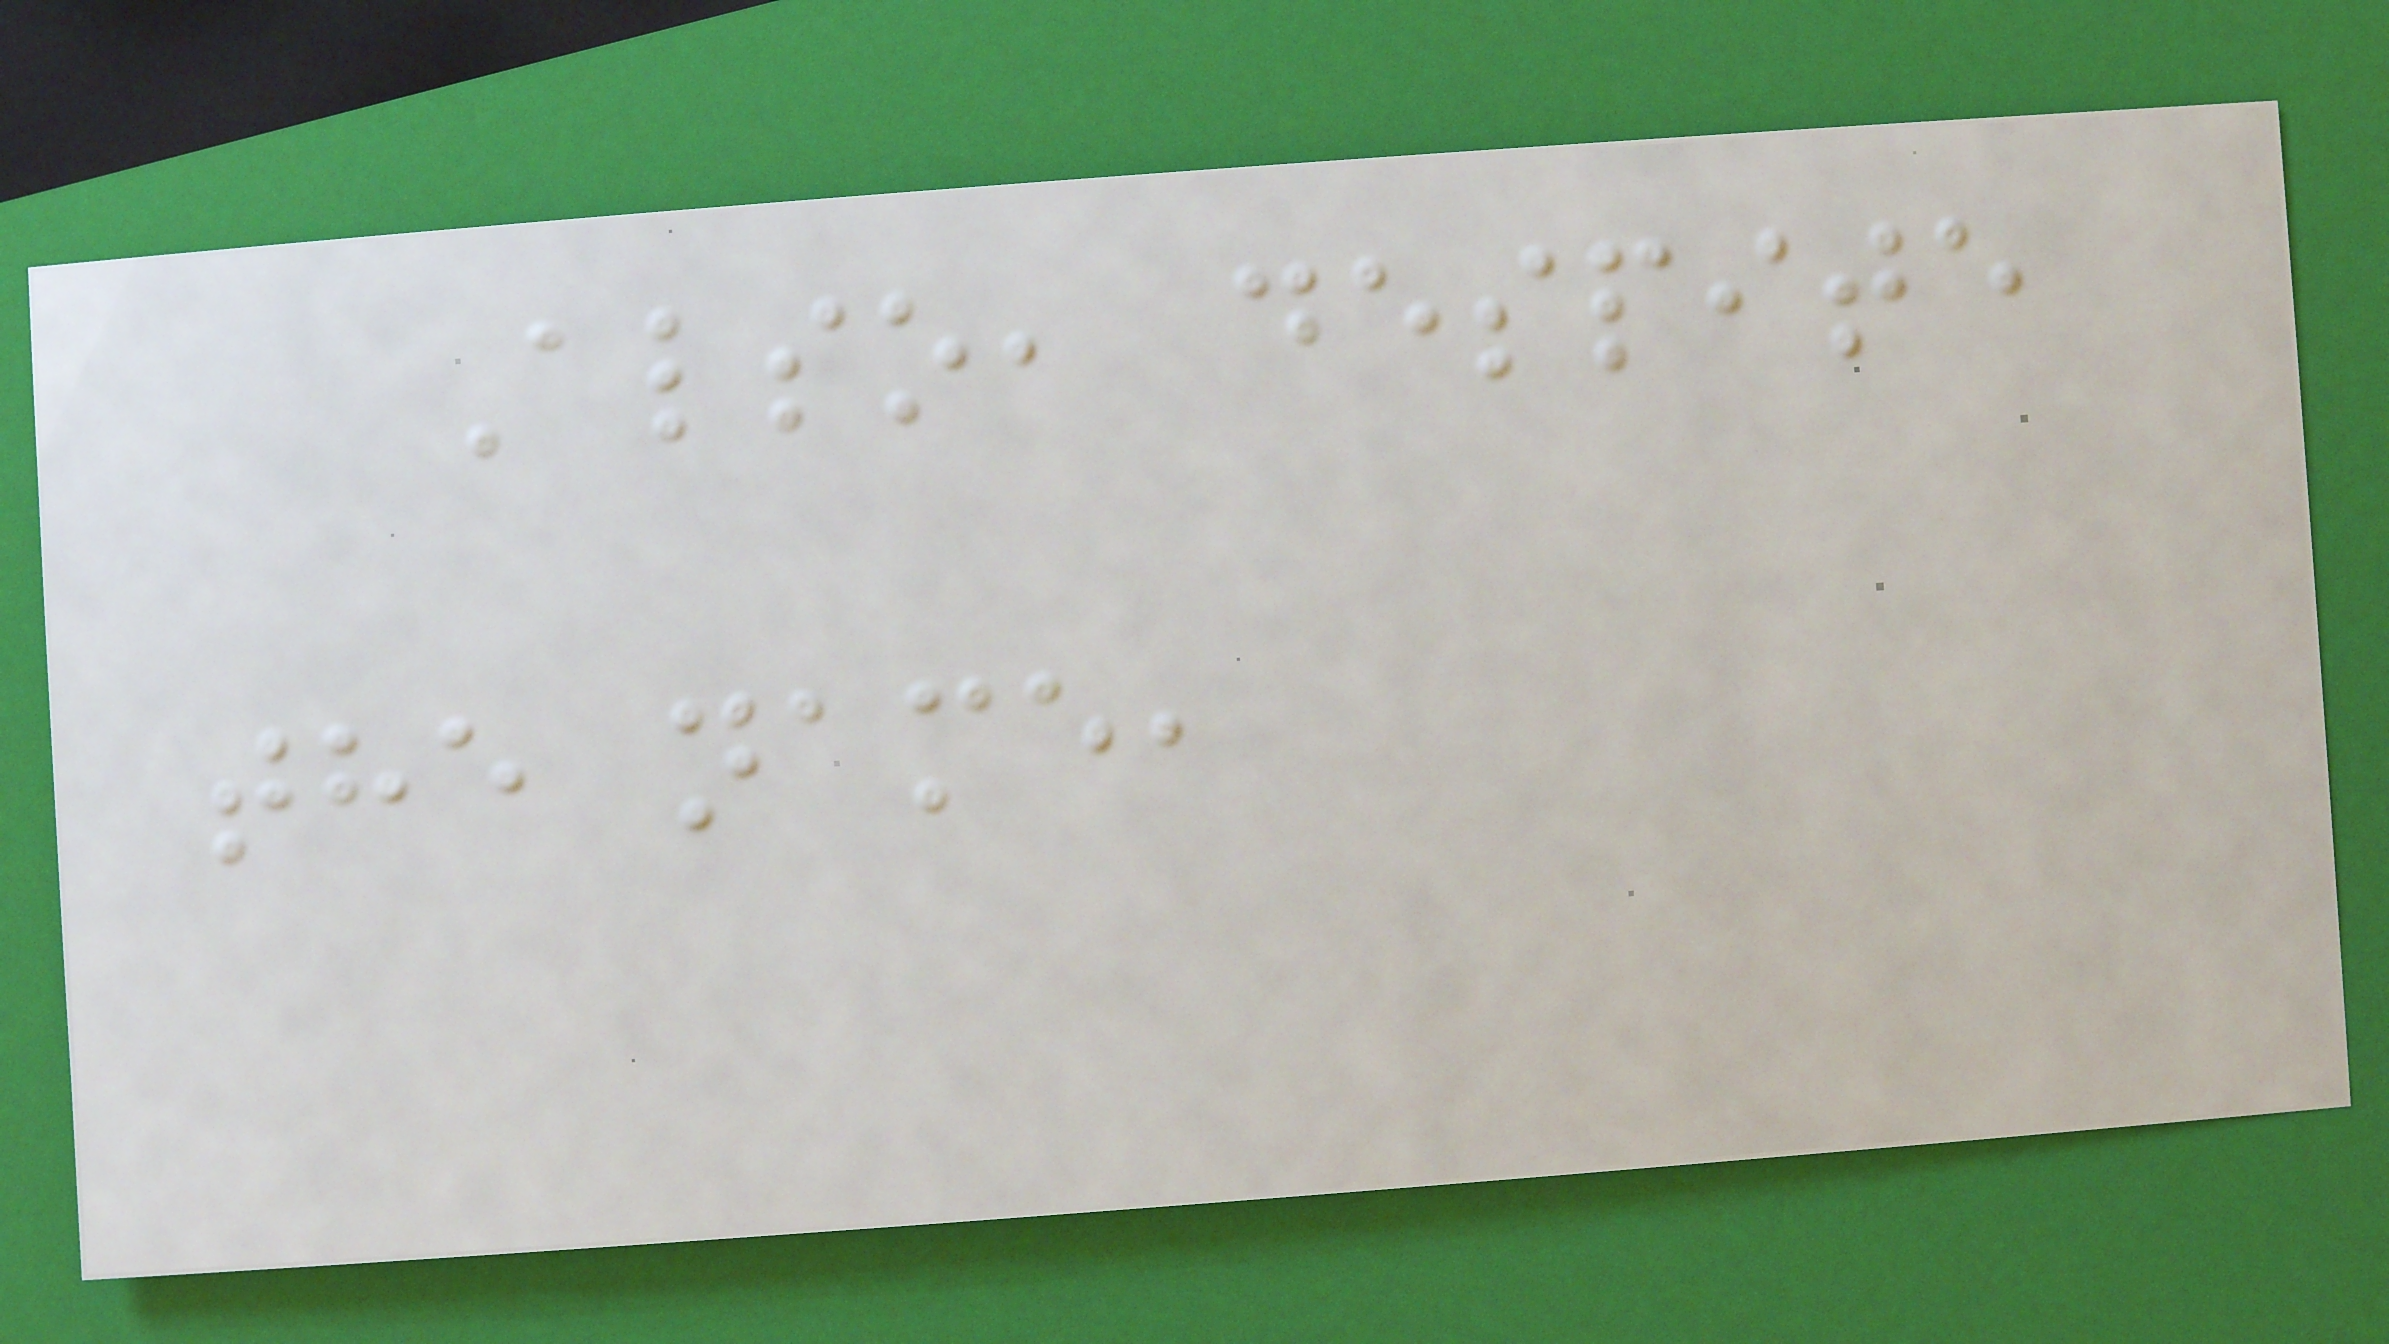Also, despite
the name,
